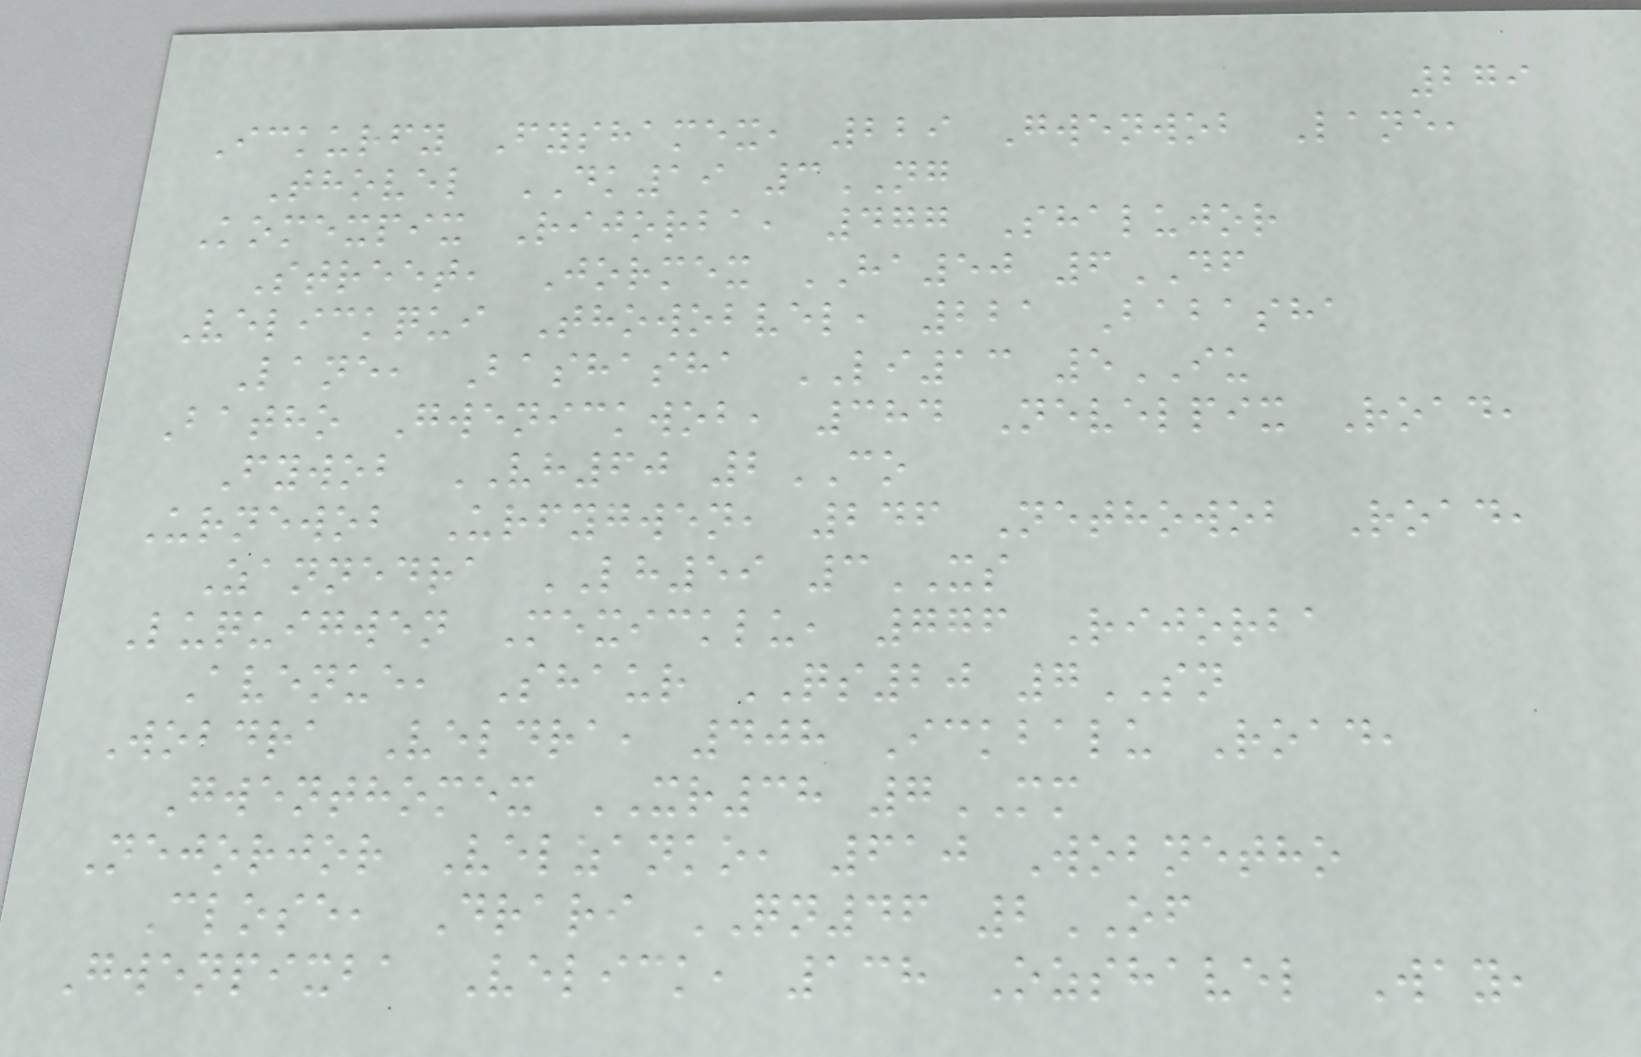279
Ickurfy Fyshamex, 229 Gwenwob Lane,
Thovel DK19 3NG
Komexpix Rijorba, 477 Shalujor
Street, Jormex HA50 6DF
Velickqui Thowobvel, 221 Babasha
Lane, Bashasha LI13 5IU
Batho Gwenickwob, 384 Nevelpix Road,
Fywob VH60 2CO
Urnewob Urfygwen, 246 Nethowob Road,
Zannedra LH59 3XS
Luquigwen Mexicklu, 776 Rijorba
Avenue, Shaur QS20 7SN
Wobdra Veldra, 408 Ickbalu Road,
Gwenthomex XR38 7MM
Nejorjor Velzanko, 610 Wobnetho
Close, Drari QN46 2OF
Gwenpixba Velick, 138 Ozshavel Way,
